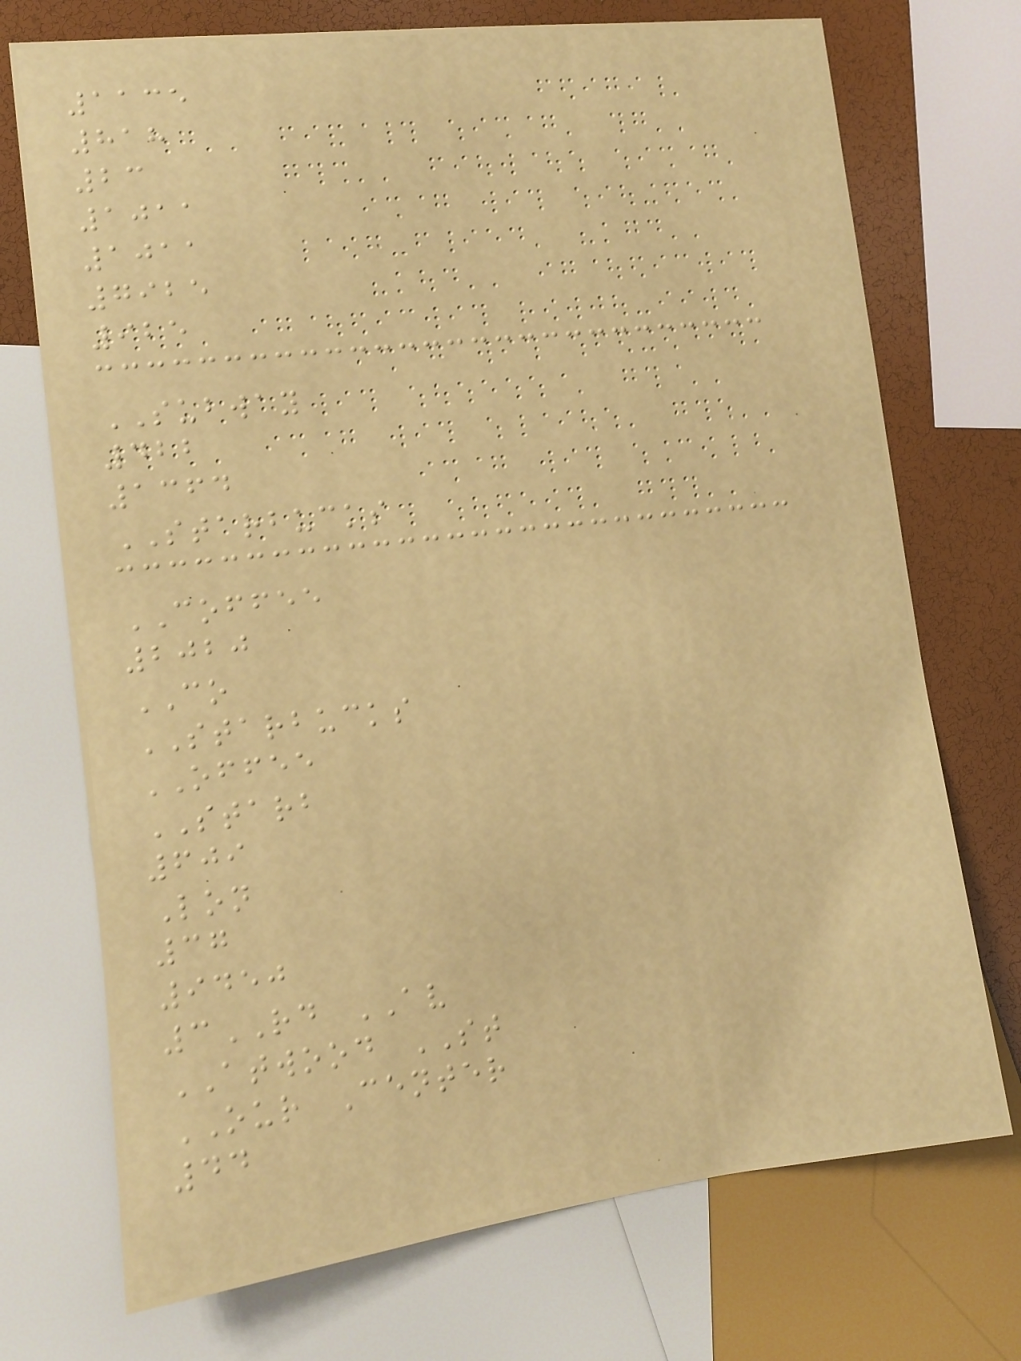1135
818
23
1011
1011
7925
925
SUBWAY
422
1364
STARBUCKS
COFFEE
2020
CO
STARBUCKS
OFFEE
STARB
609
Lon
37
9450
3RD AV
ATWOOD ST
OUR Center
44
